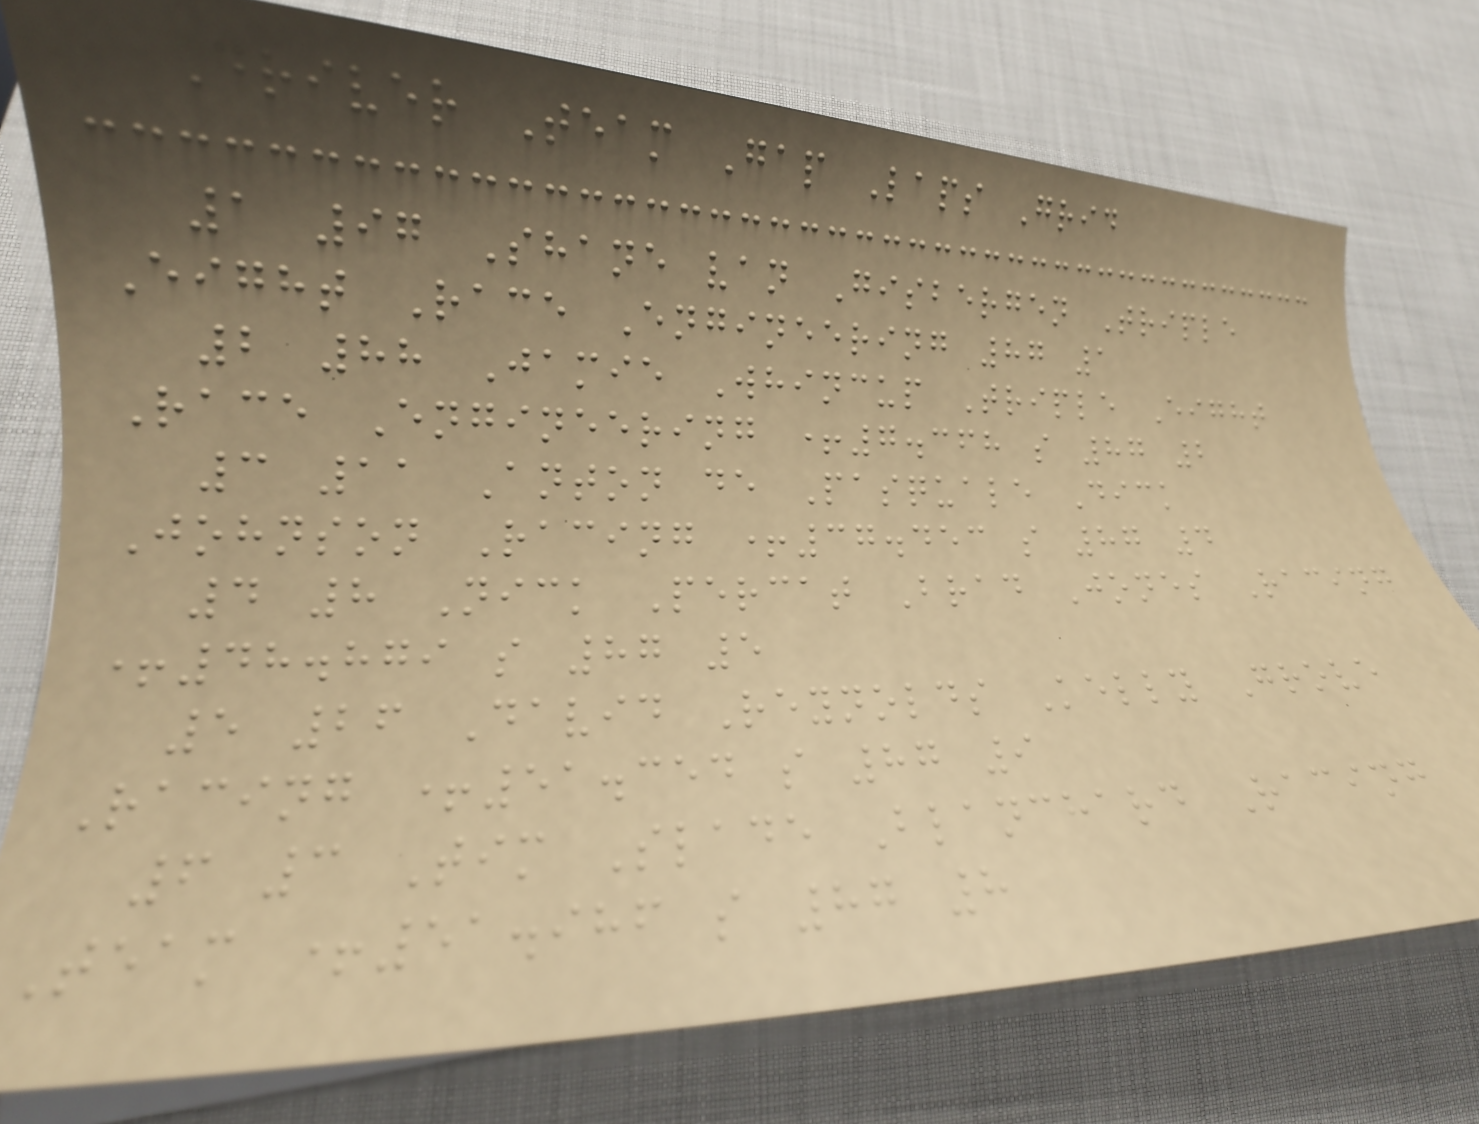Driver Team Gap Laps Grid
1 97 Shane van Gisbergen Triple
Eight Race Engineering 87 1
2 88 Jamie Whincup Triple Eight
Race Engineering +7.368 s 87 2
3 11 Anton de Pasquale Dick
Johnson Racing +37.453 s 87 4
4 8 Nick Percat Brad Jones Racing
+48.879 s 87 5
5 26 David Reynolds Kelly Grove
Racing +51.354 s 87 9
6 3 Tim Slade Blanchard Racing
Team +51.986 s 87 8
